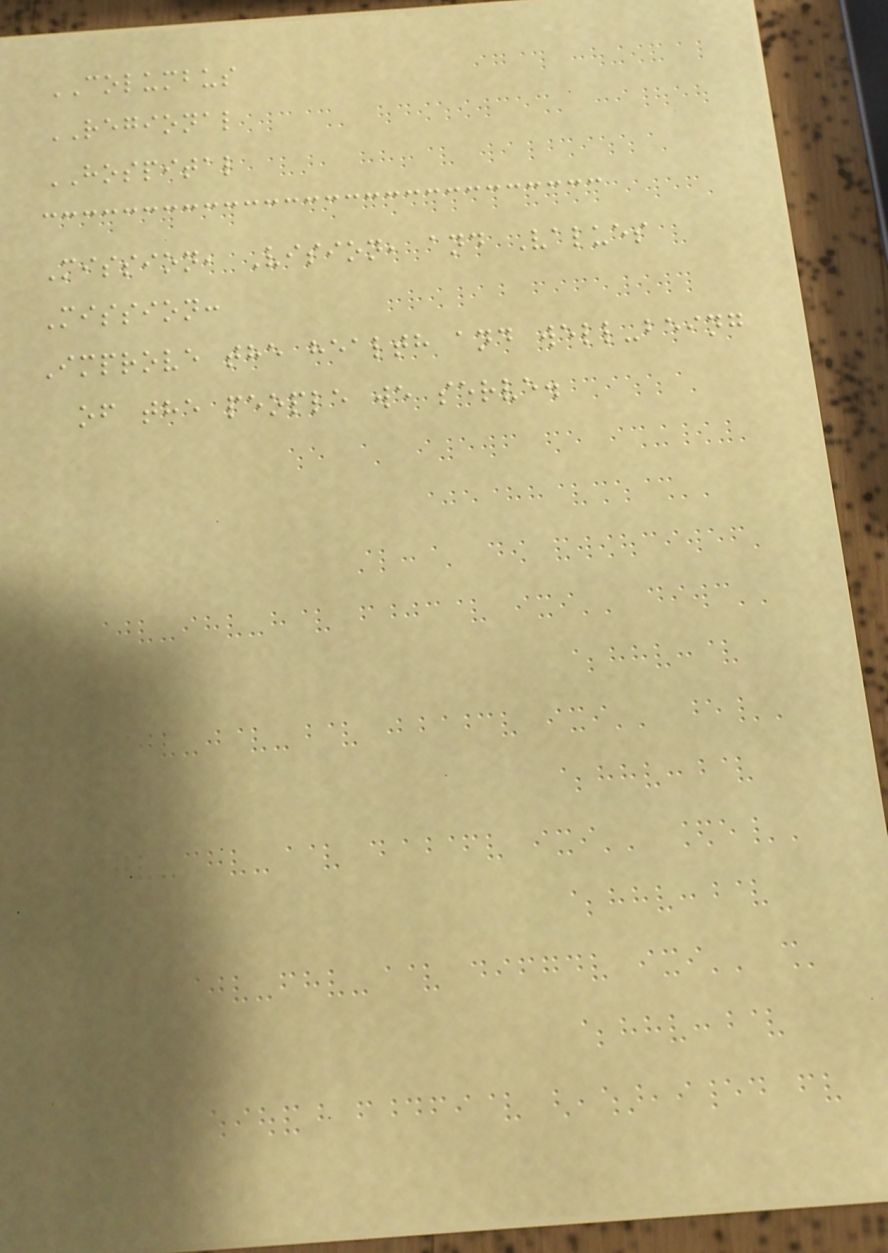COLUMBUS
REGIONAL
HOSPITAL
Mission, Vision, and Values
Mission:
Improve the health and well-being
of the people we serve.
